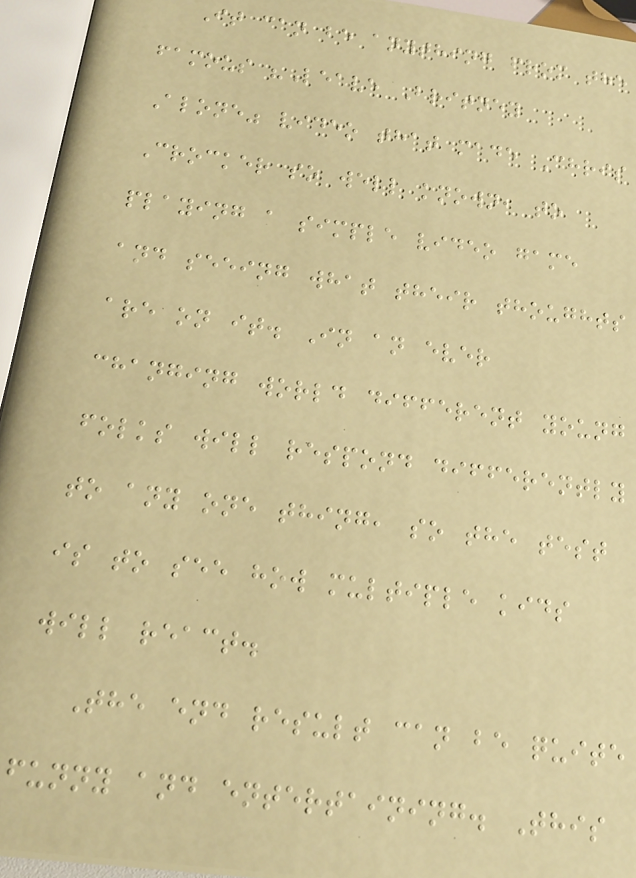It can be anything from the
famous "Leave Britney
Alone" video that made Chris
Crocker so well known, to
playing a simple video game
and seeing what their thoughts
are on it. In an ever
changing world different young
folks will respond differently
to any one thing, so the test
is to see how multiple kids
will react.
The end result can be quite
funny and entertaining. This
